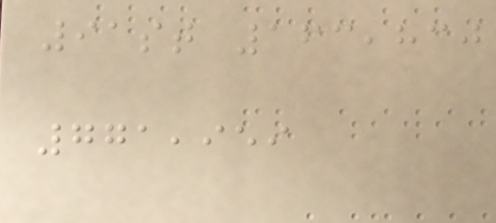91st 163,830
771,959
